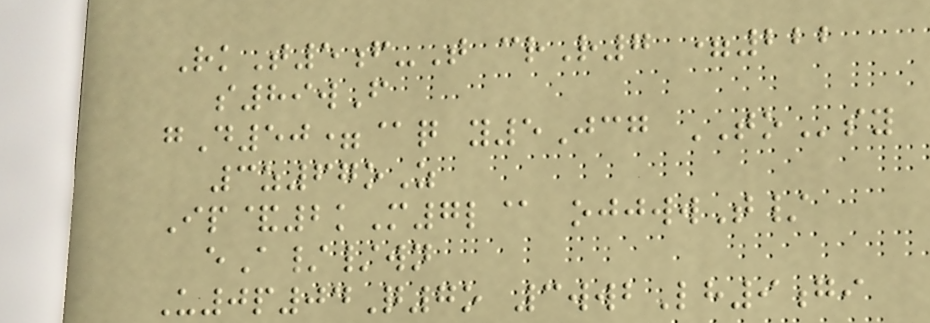RkT5f-T crR7 =222
s89wF
gD50=@q y5Jcg TOsy
3z67oZ
Ip&2kM7l@ ojjwwT/
eA//wn
U0p04Q7o 3wwbLh9gi
